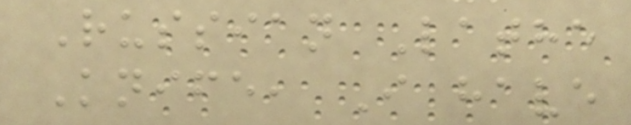Russian Lathe
Knife, I have
